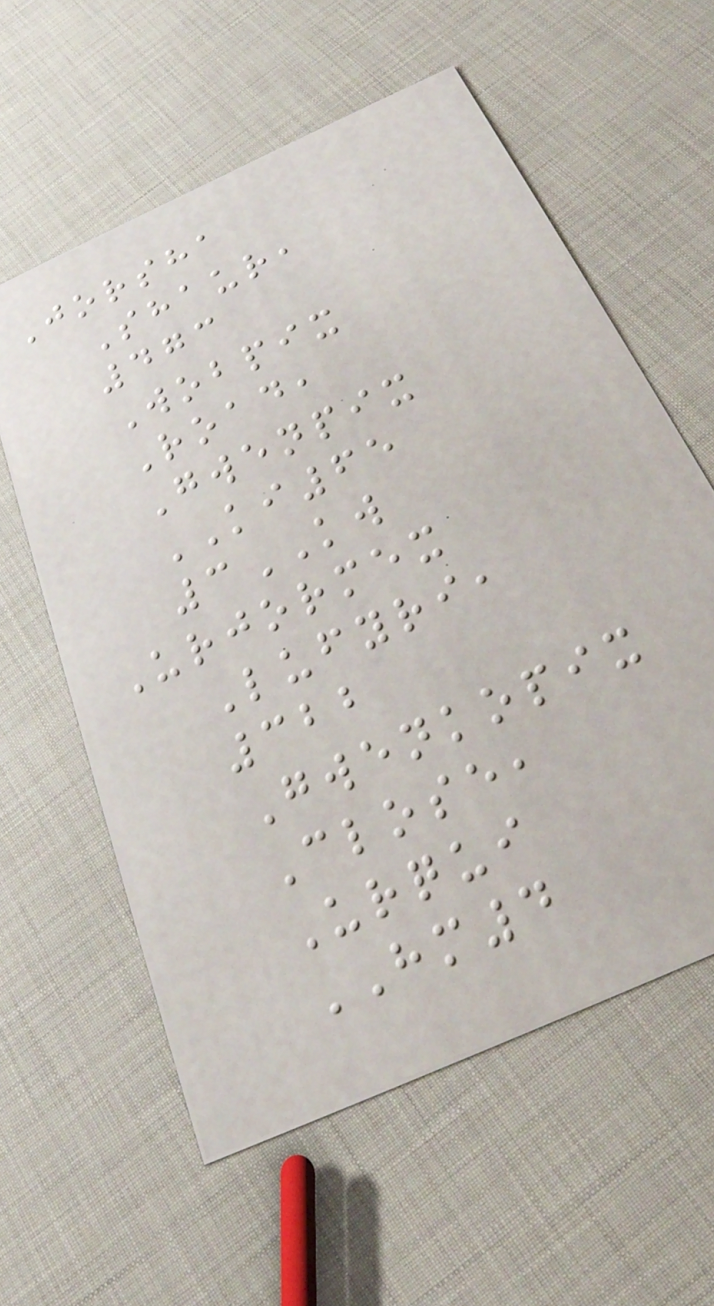Jorsha
Shaur,
473
Wobpix
Road,
Gwenpix
KI65
3KW
Urjormex
Lufyri,
322
Gwenkopix
Close,
Urqui
HM4
